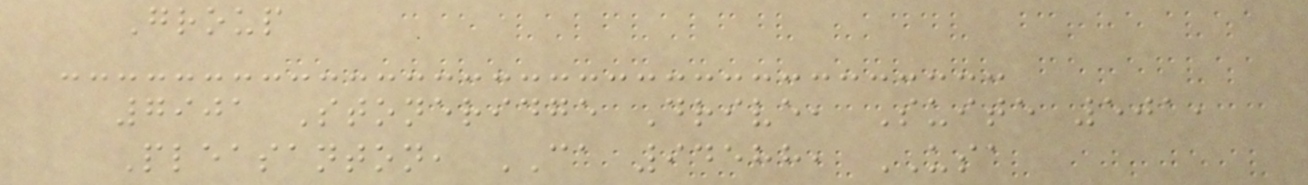Group
7901 Stoneridge Drive, Suite 501,
Pleasanton, CA 94588, USA
